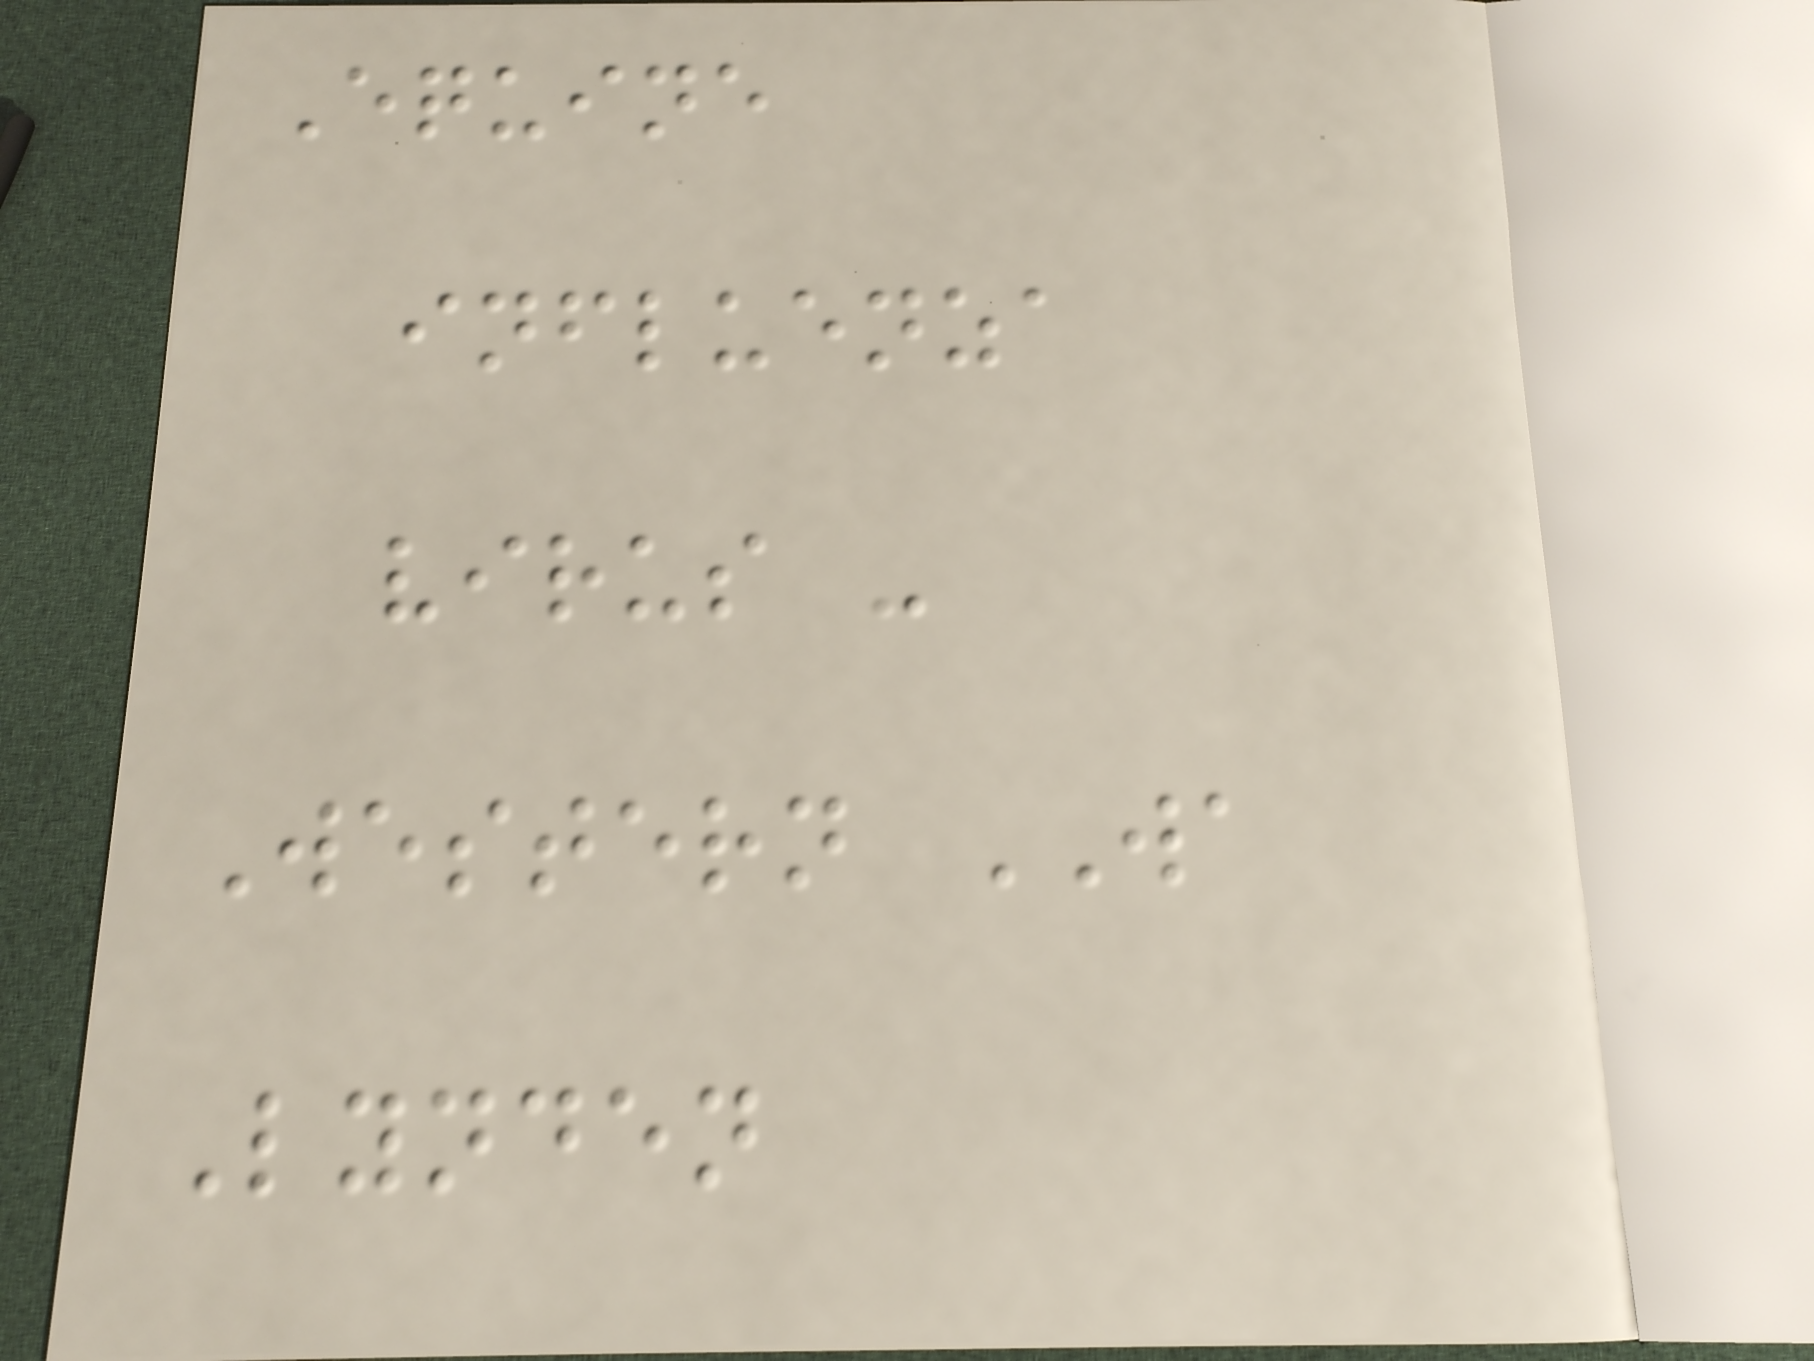Equine
influenza
virus -
Western WA
Lynden
